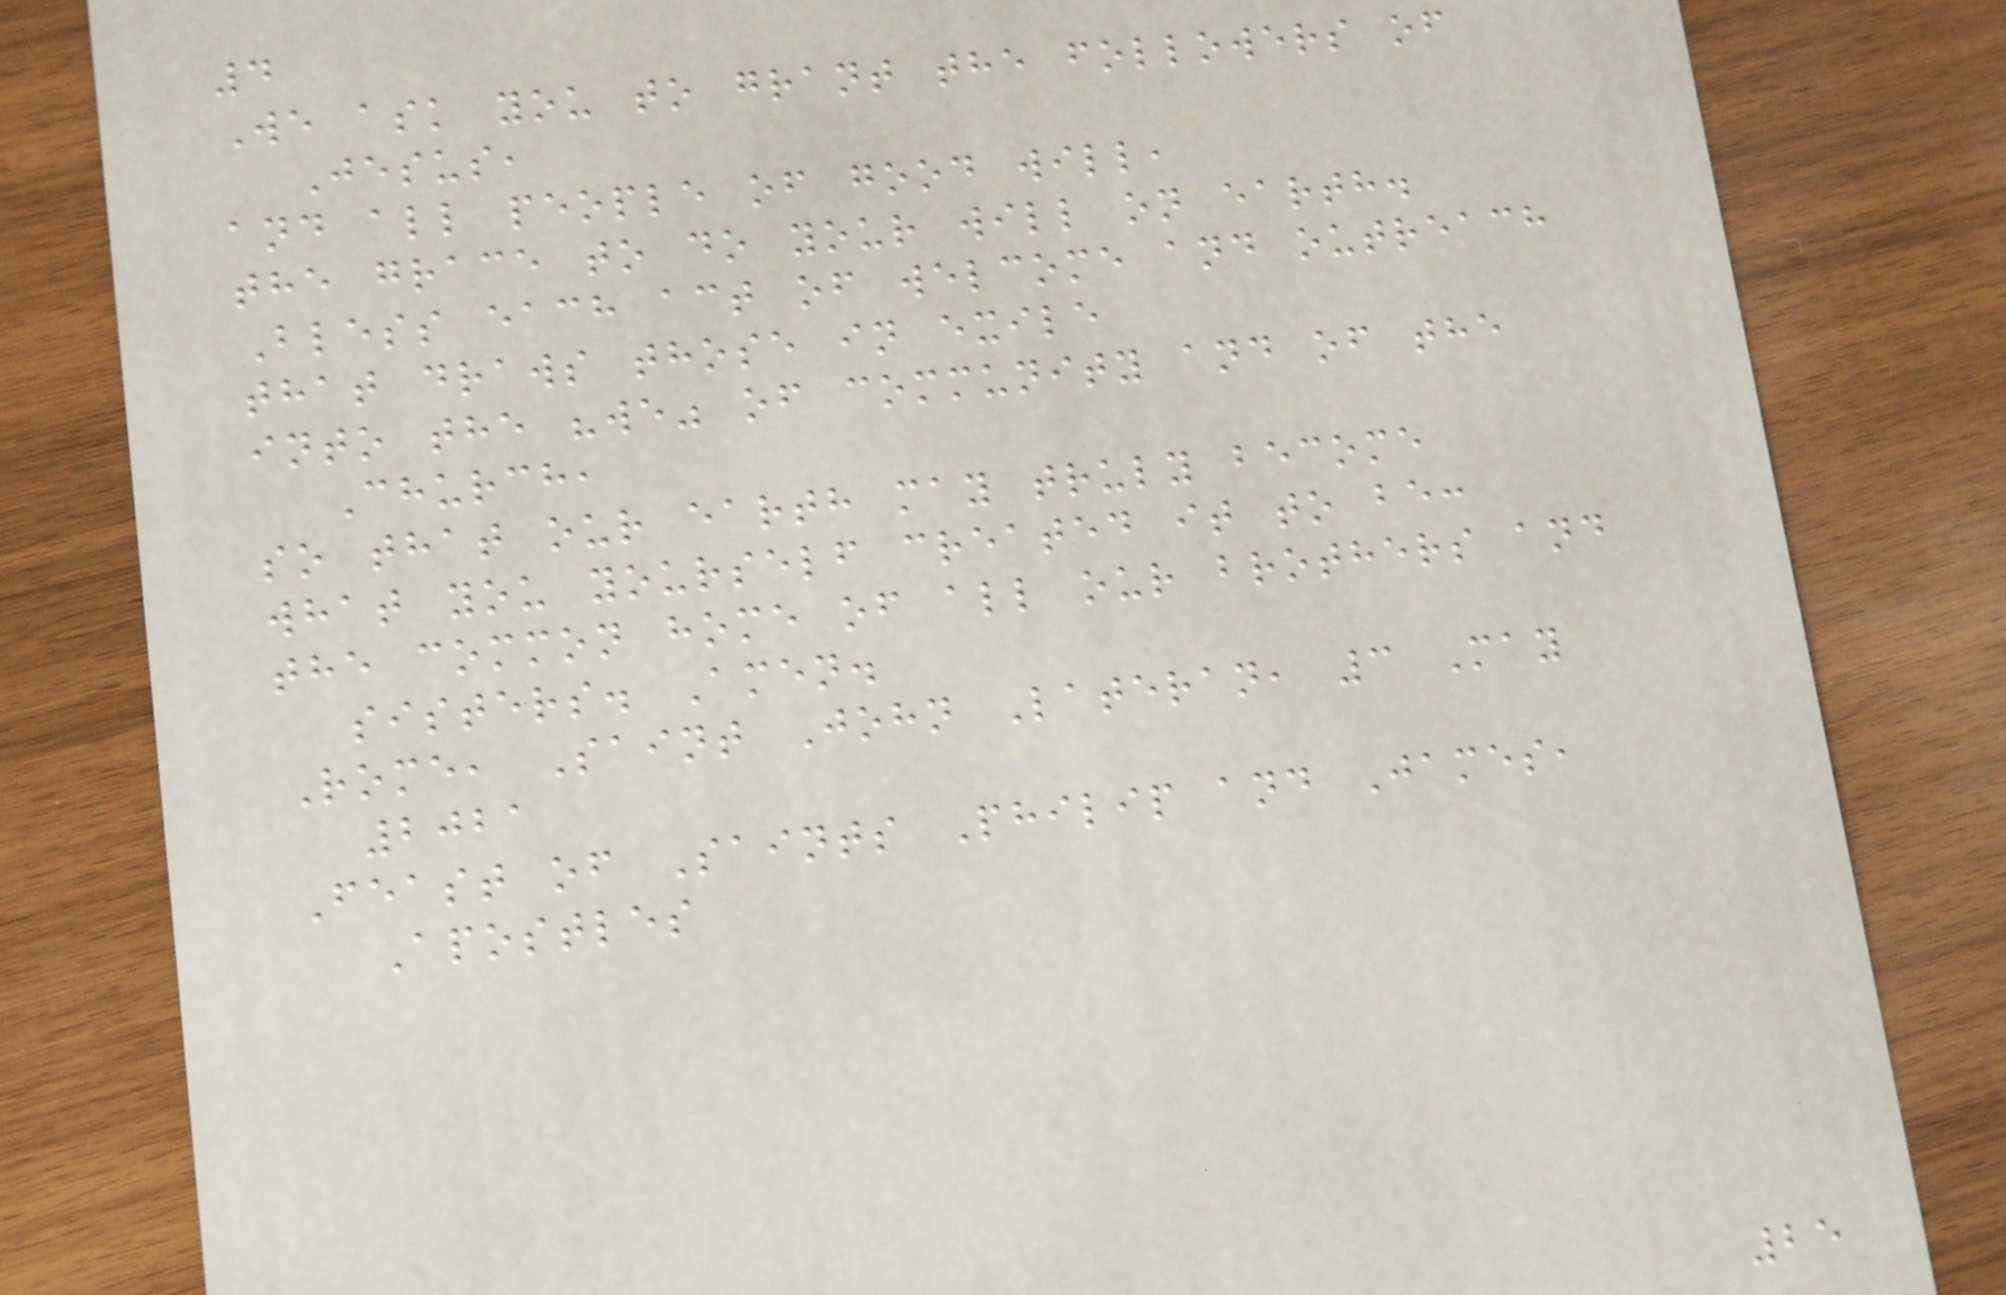4
We ask you to grant the followers of
Jesus,
and all people of good will,
the grace to do your will on earth.
Bless each act of welcome and outreach
that draws those in exile
into the "we" of community and of the
Church,
so that our earth may truly become
what you yourself created it to be:
the common home of all our brothers and
sisters. Amen.
Rome, Saint John Lateran, 3 May
2021
Feast of Saints Philip and James,
Apostles
25
